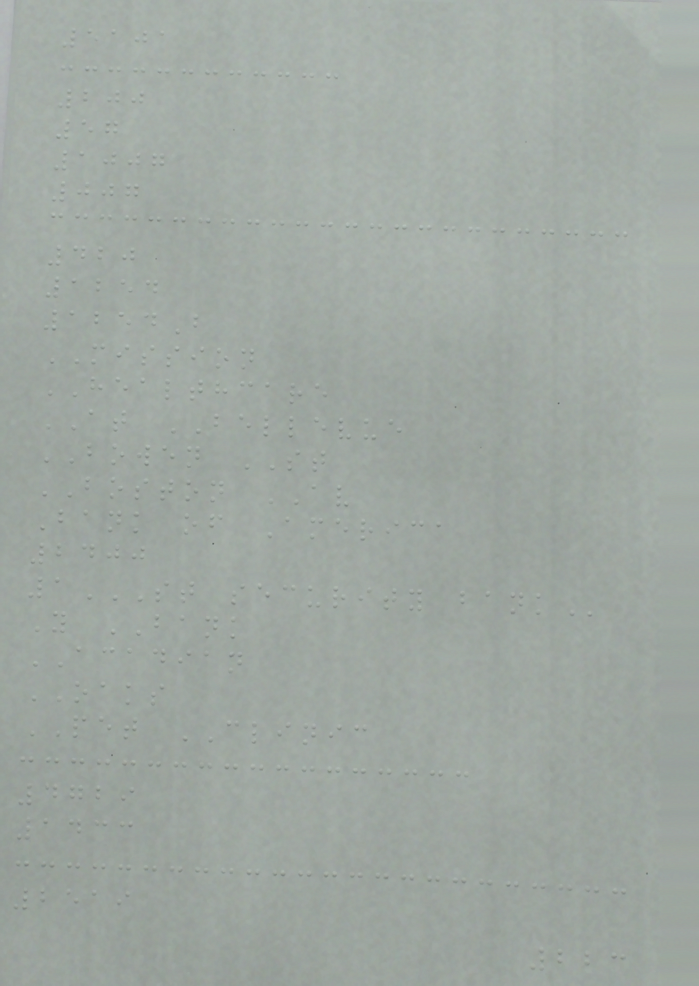5101
200
57
1007
007
420
1254
1254B
MISSION
HEALTHCARE
AT BELLEVUE
BOWEN ST
BOSTON AV
Bank of America
2400
1ST SECURITY BANK
Y BANK
ACADIAN
OAKS
PET CLINIC
4729
1433
2519
223
